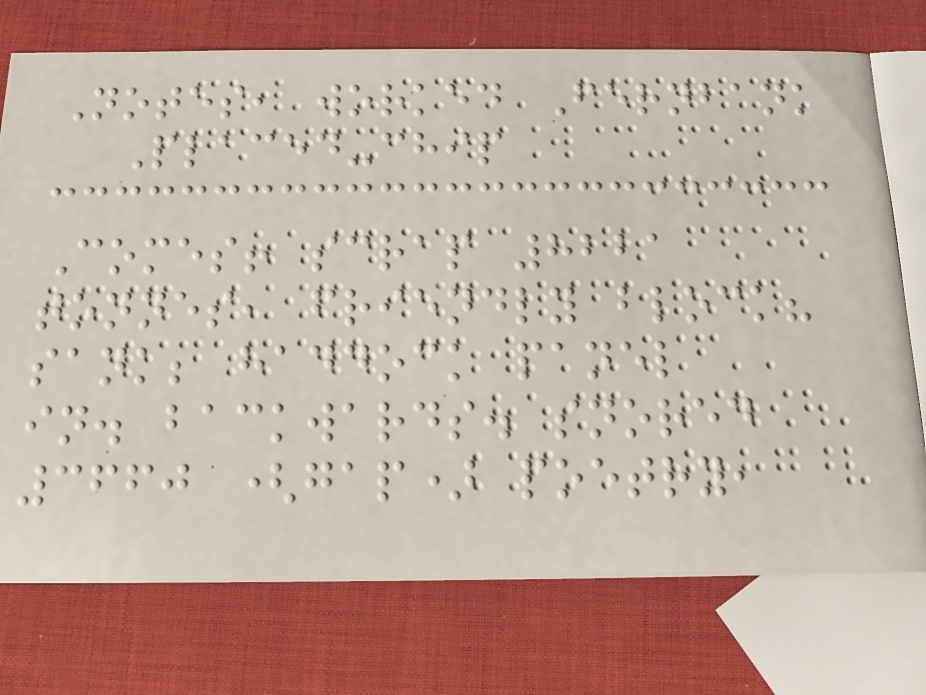Notes, worked Fernbank
Placed-chip
Comes! scrap 8221
tonnes, friendly block?
sank; haddock panel
in. backwards. snored
3660 (gap) poetry,
